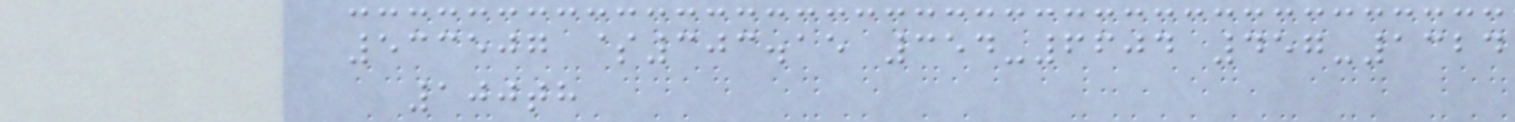533507 $303.15 354-6604 457-1324
100th
